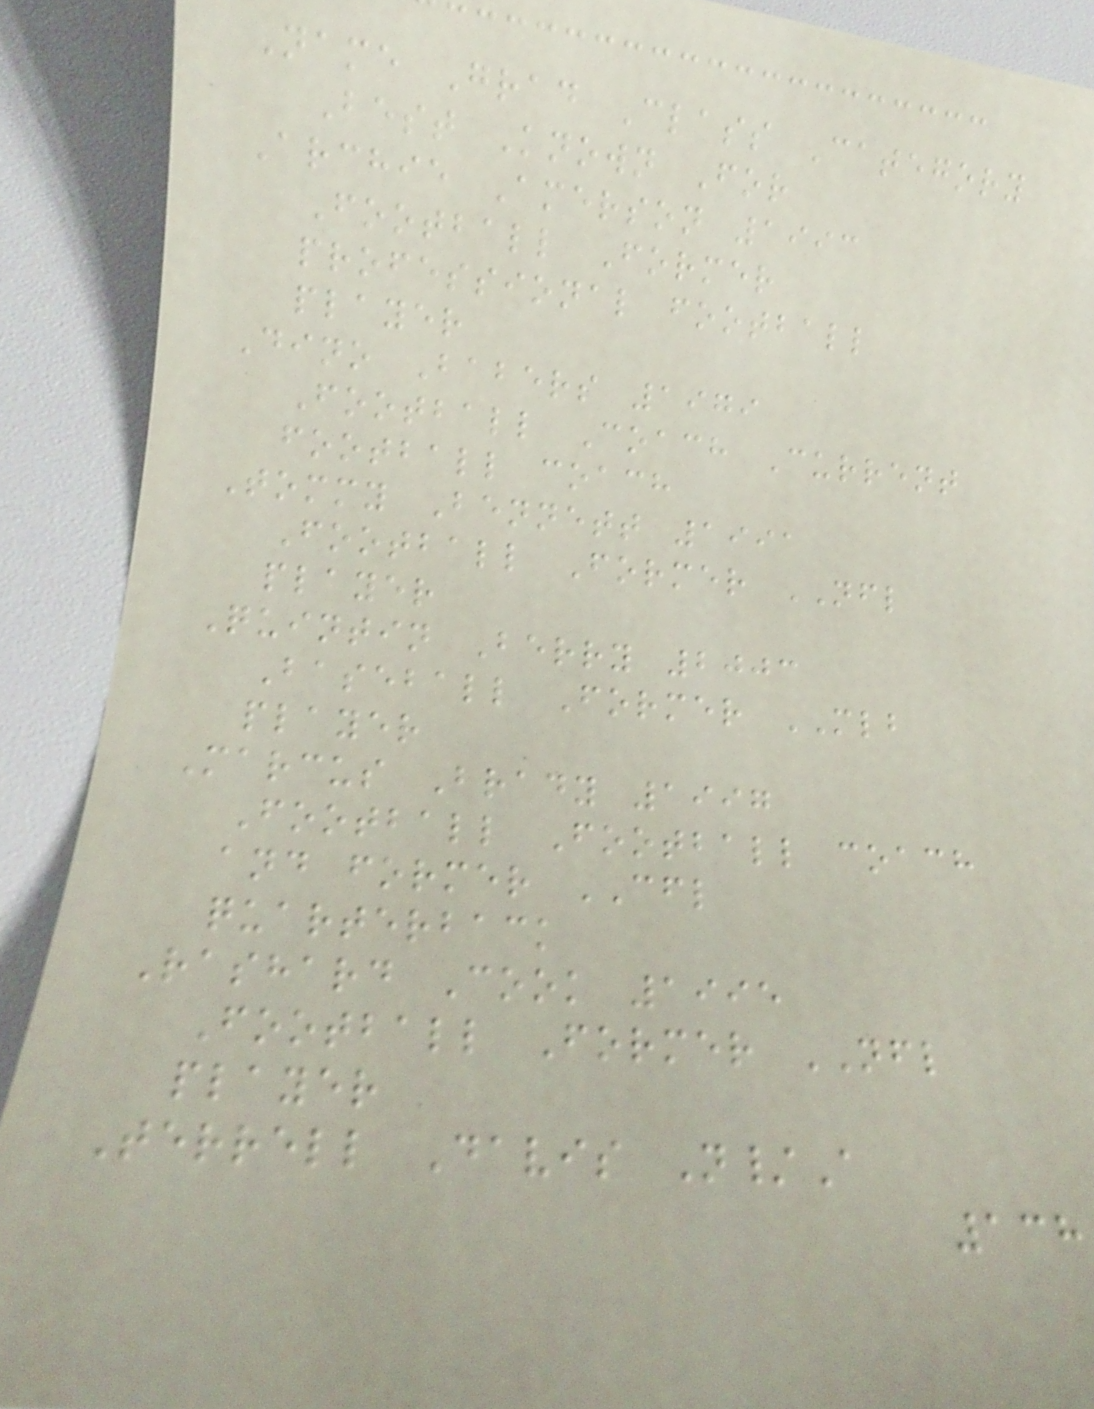Name Grad Class Category
Best Known For
Archie Amerson 1993
Football Former
professional football
player
Dino Babers 1979
Football Coach Current
football coach
Tommy Bennett 1991
Football Former NFL
player
Quintin Berry 2003
Baseball Former MLB
player
Marcus Brady 1997
Football Football coach
and former CFL
quarterback
Rashard Cook 1995
Football Former NFL
player
Terrell Davis N/A
138
